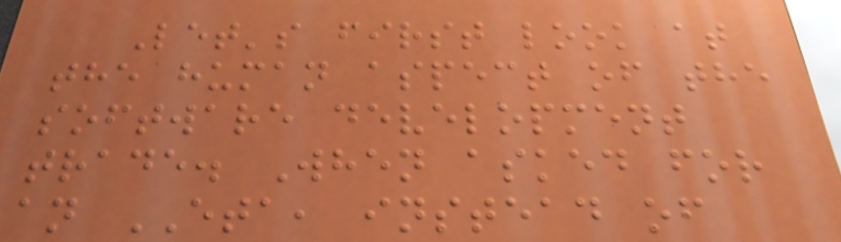Let's first look at
the human aspect of the
software development
trade. When asked for
an ETA, instead of
